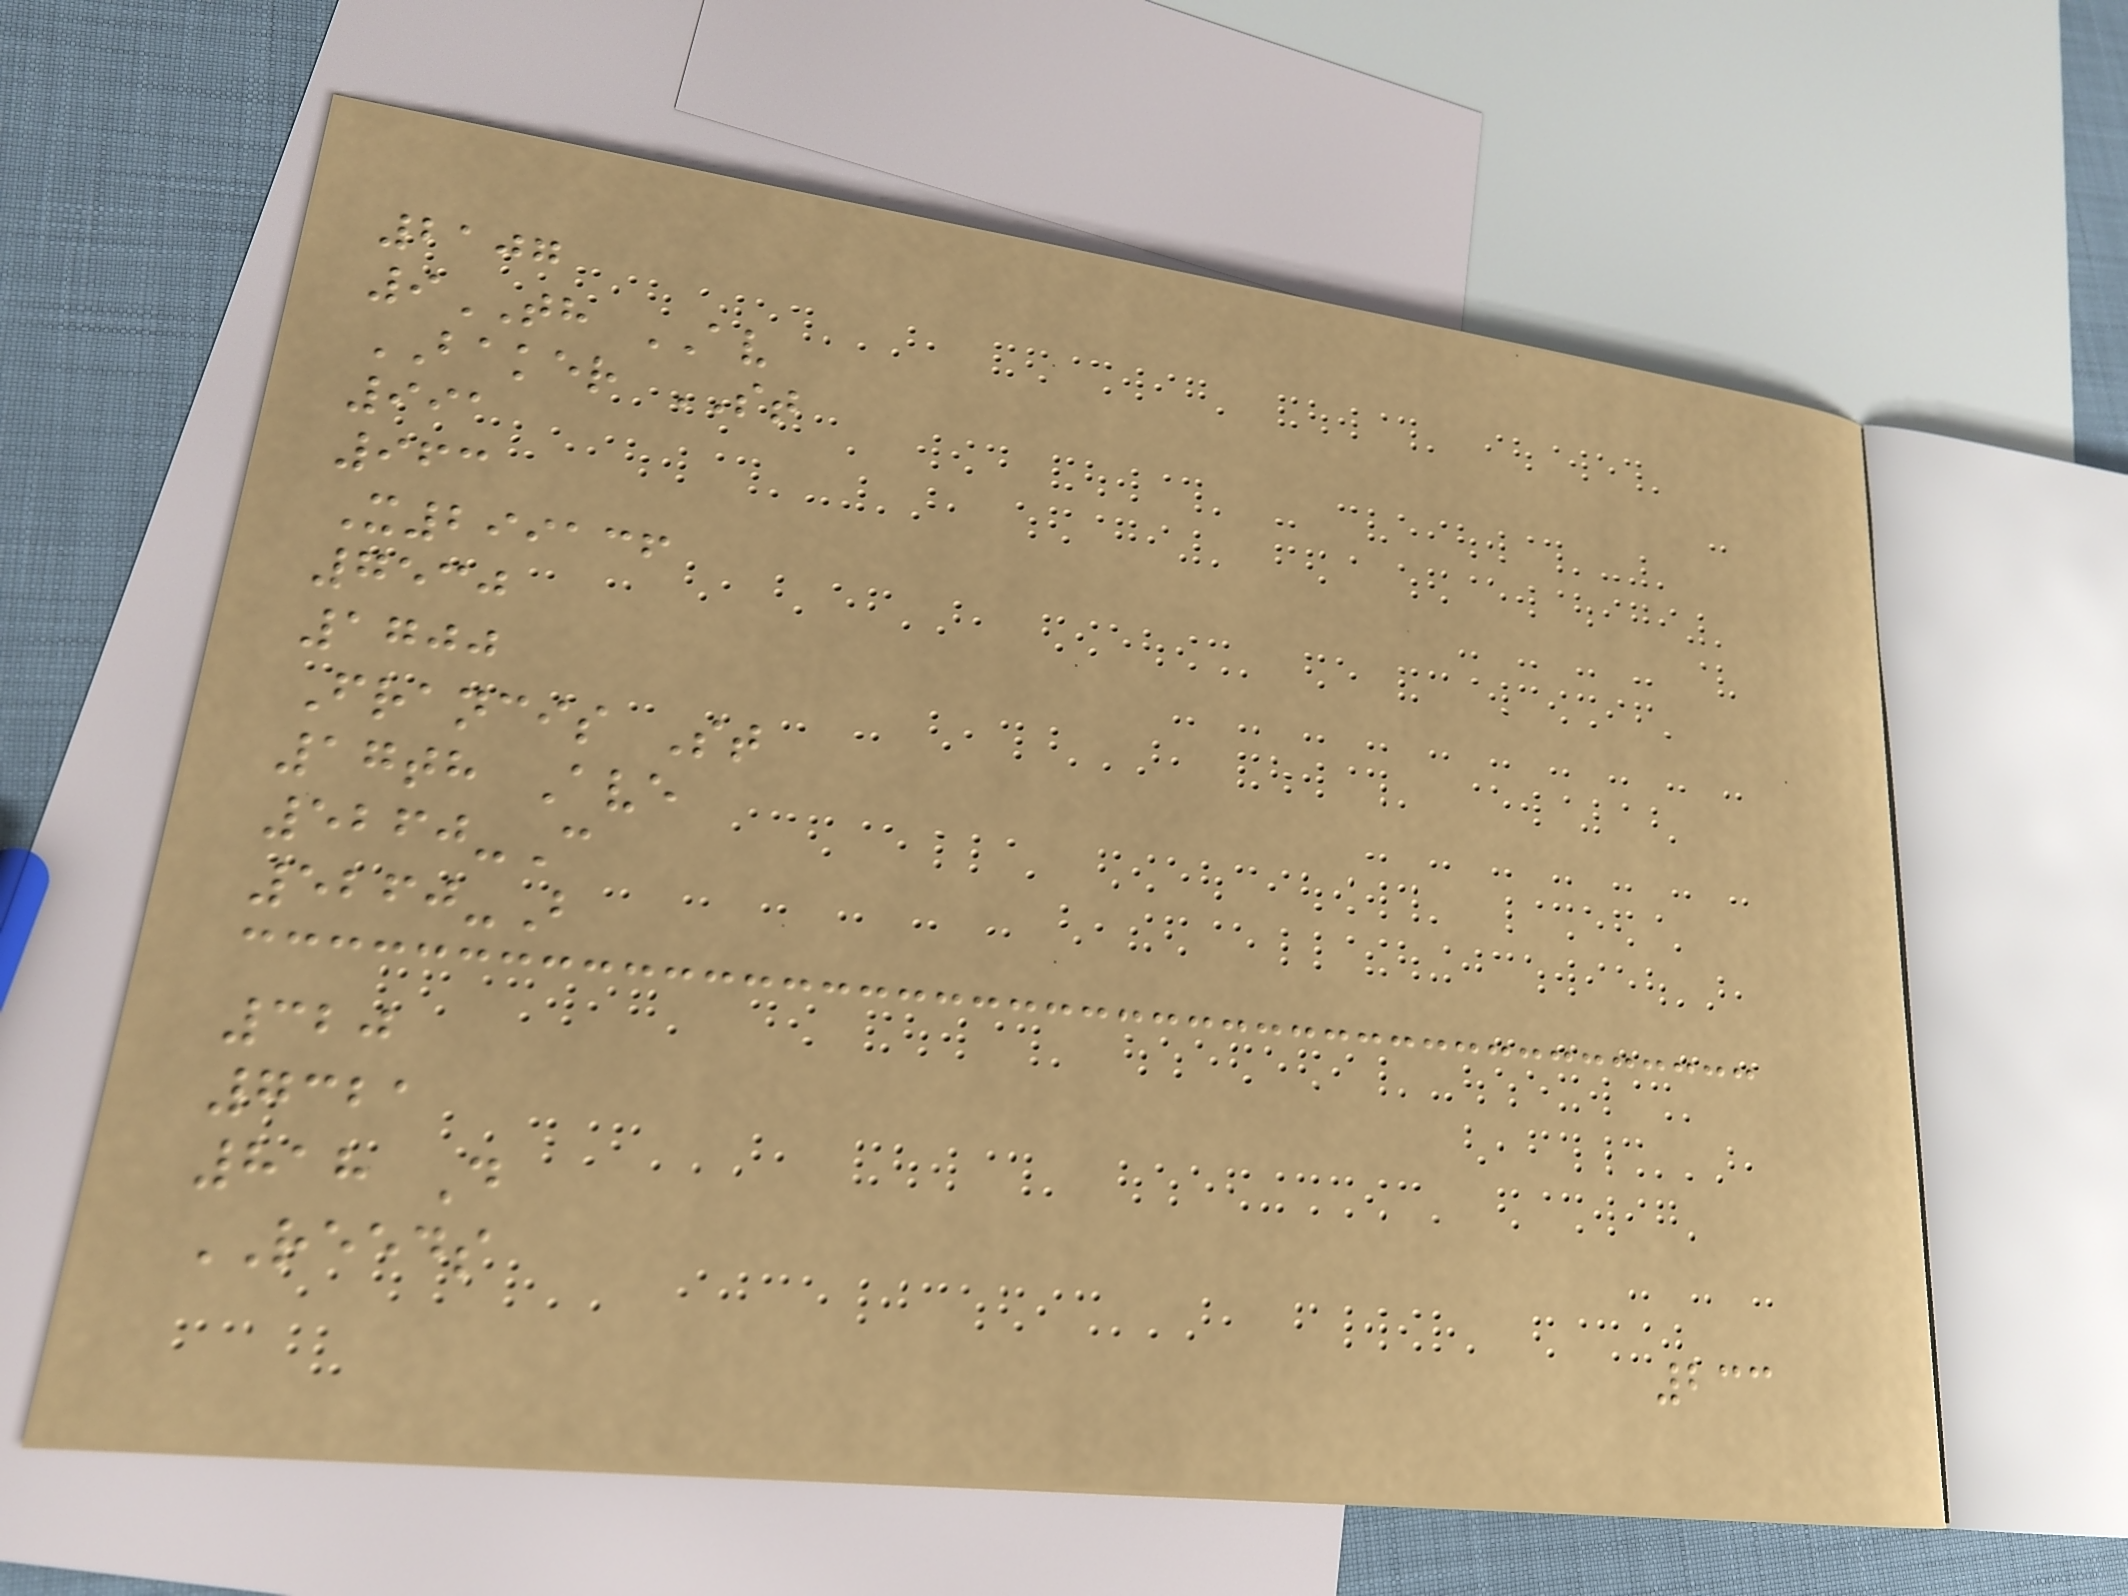2107
9TH AV
BAKER ST
991
963
X299136
7530
1700
Francis St
17th Ave
5260-C
5260-B
320
7321
818 D
REEDS
233
